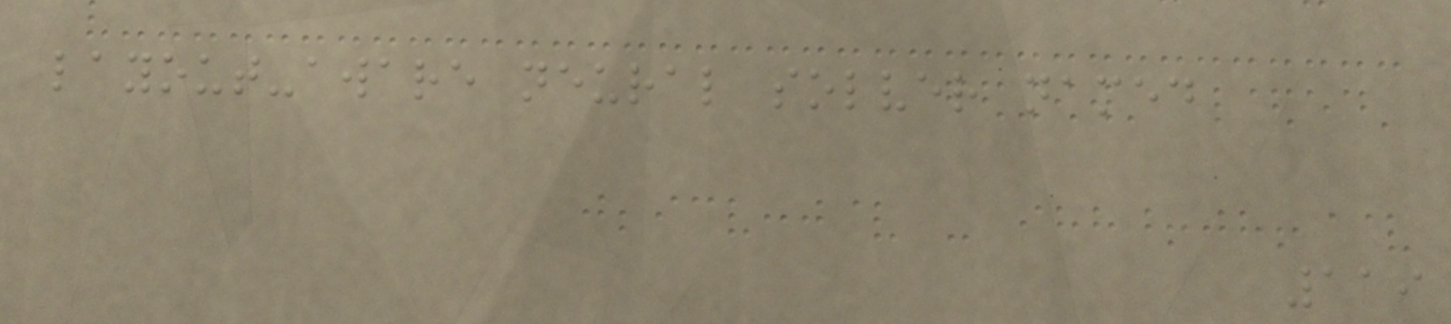layout-aware neural solver named
119
